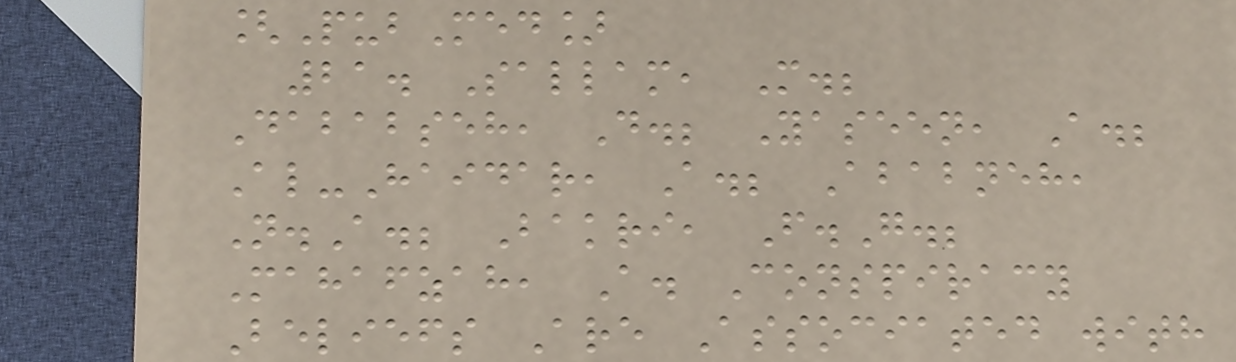[PubMed]
21. Sallam, M.;
Dababseh, D.; Yaseen, A.;
Al-Haidar, A.; Ababneh,
N.A.; Bakri, F.G.;
Mahafzah, A. Conspiracy
Beliefs Are Associated with
